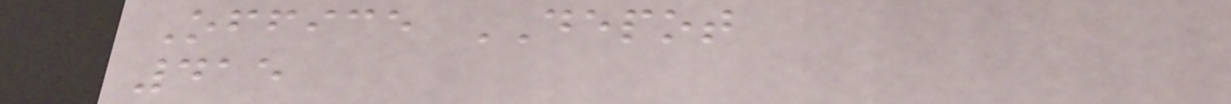Office DEPOT
415
